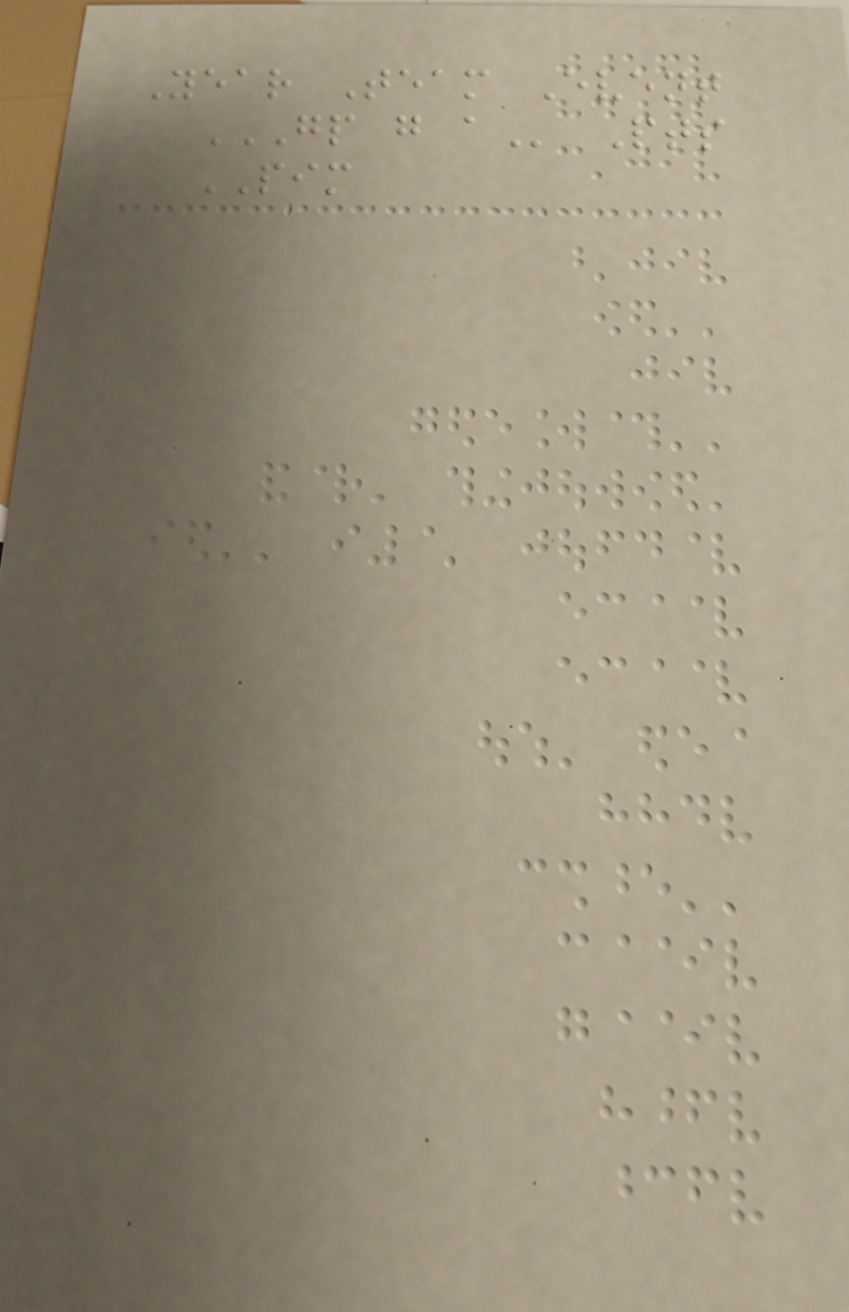Year Team Event
GP G A Pts
PIM
